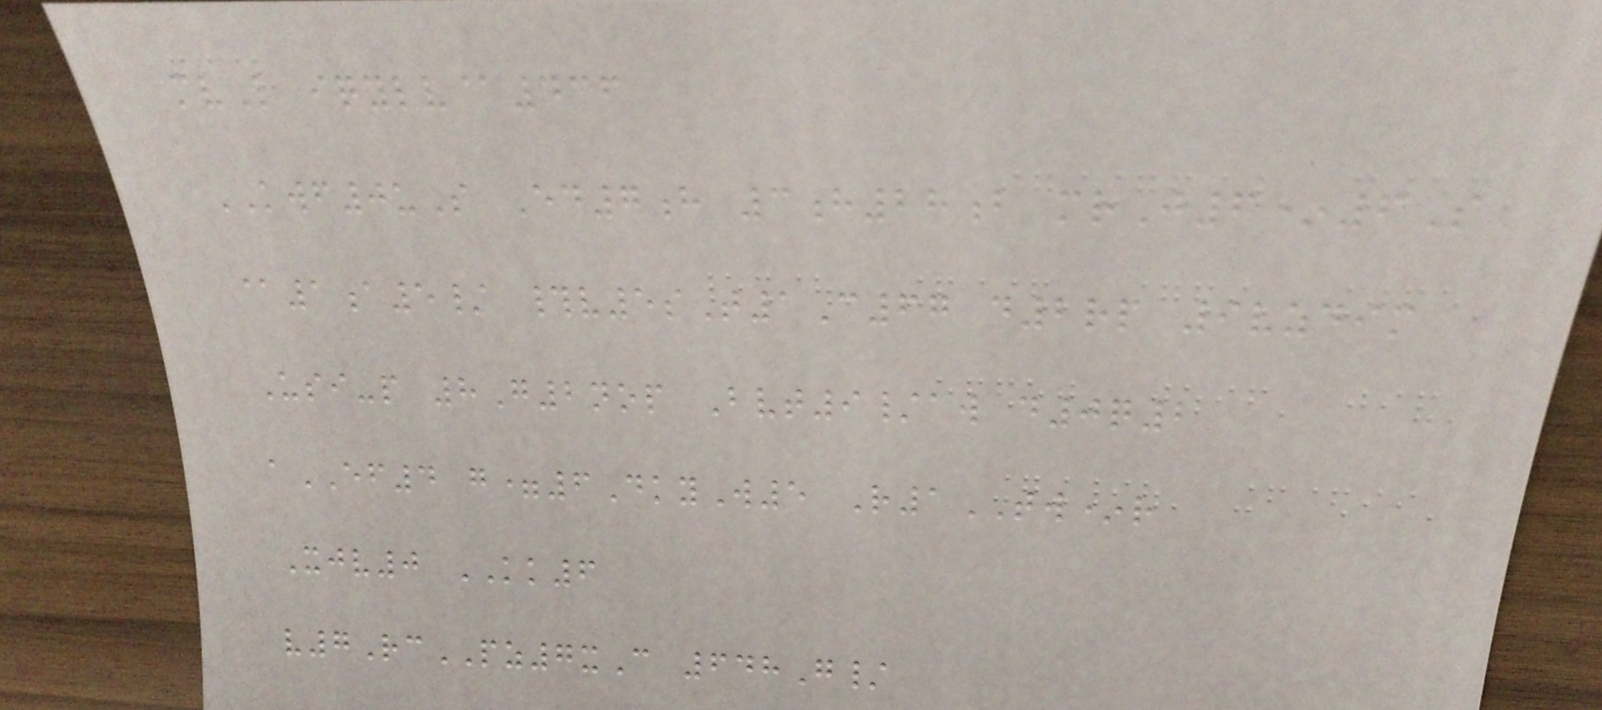mvL iqylv@436
KWF0uS Ed7h 3h28b mrJ6*6S
@1a5/ #v5sT1C67 d2rp 9vzdim
Usi-p 8G2nop Bvt9/aw d0q2
aEF4 g=6DkyW5 R1TW*r
Xjv0 KK6
v7RcPZ7xC 648G/
